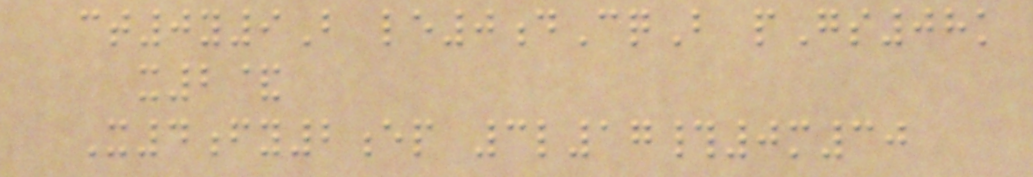ct0y9B le0dCqB pGs08k
x2&
X4fy2ep 3l17#0m30
